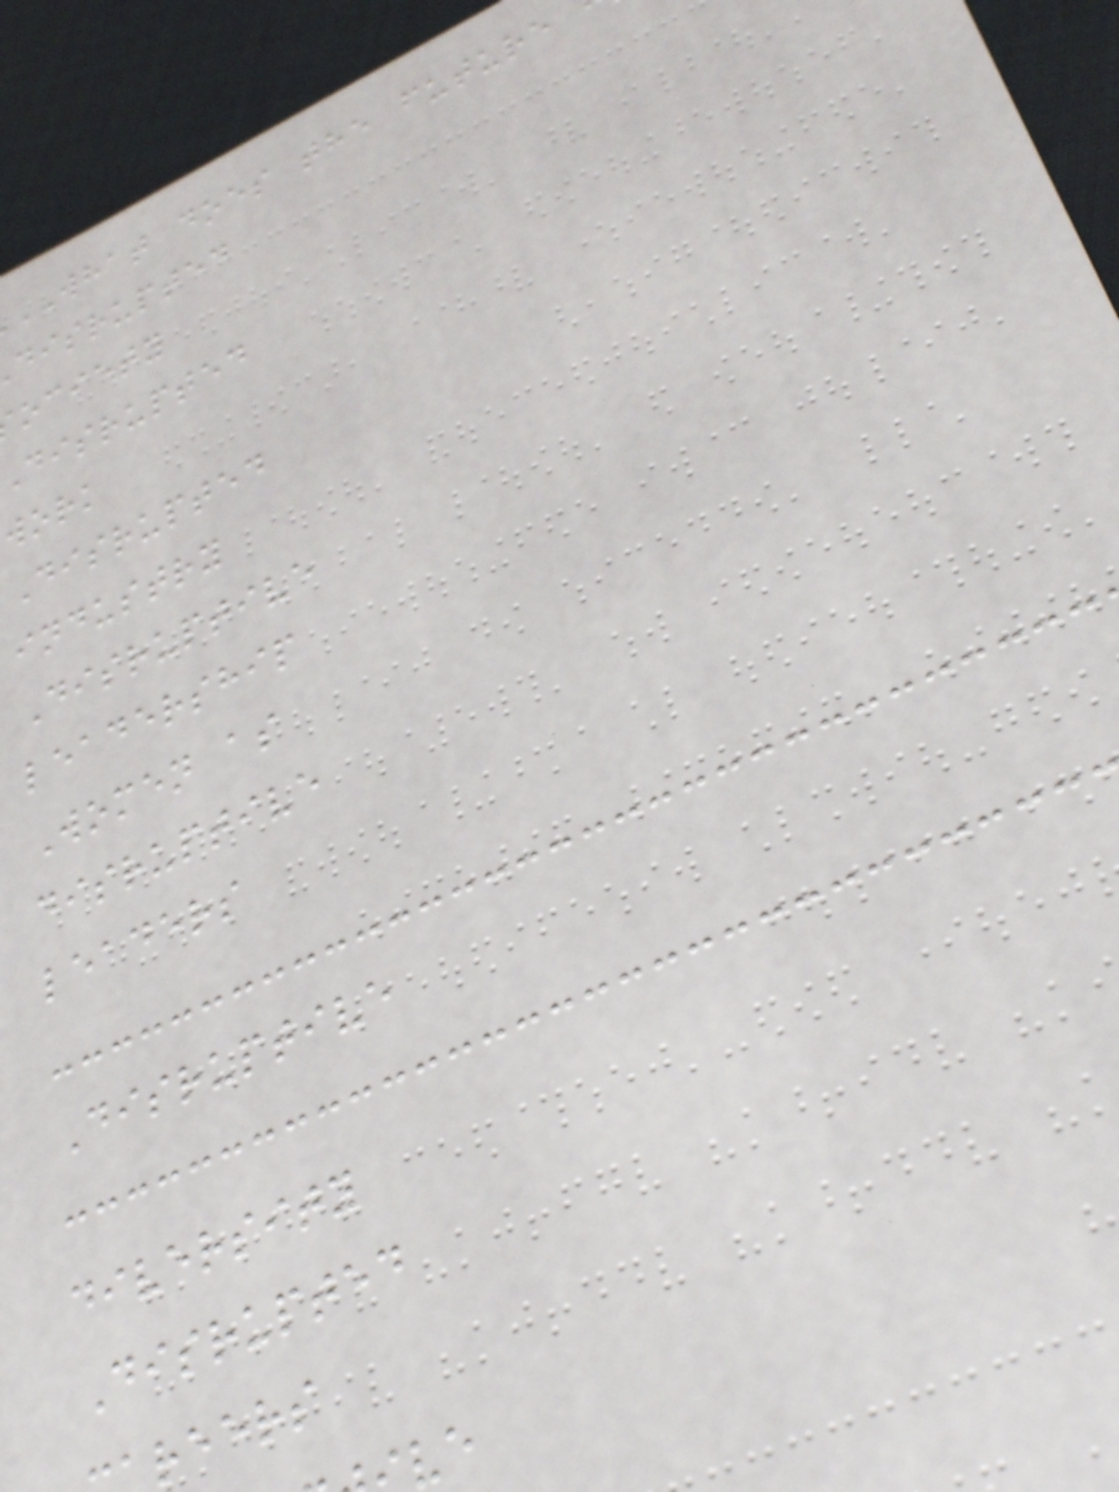WHAT does the future
disrupted
ociety
disrupted
work
Disrupted
industry
Disruptive
leadership
Women as
disruptive
leaders
Disruptive
diversity
Disrupted
reers
